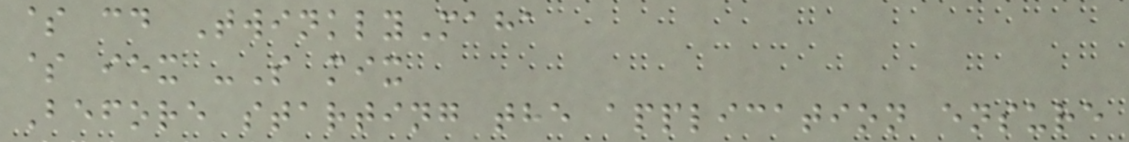$ cd TwinklyMaha
$ iex -S mix
Before starting the application ensure
